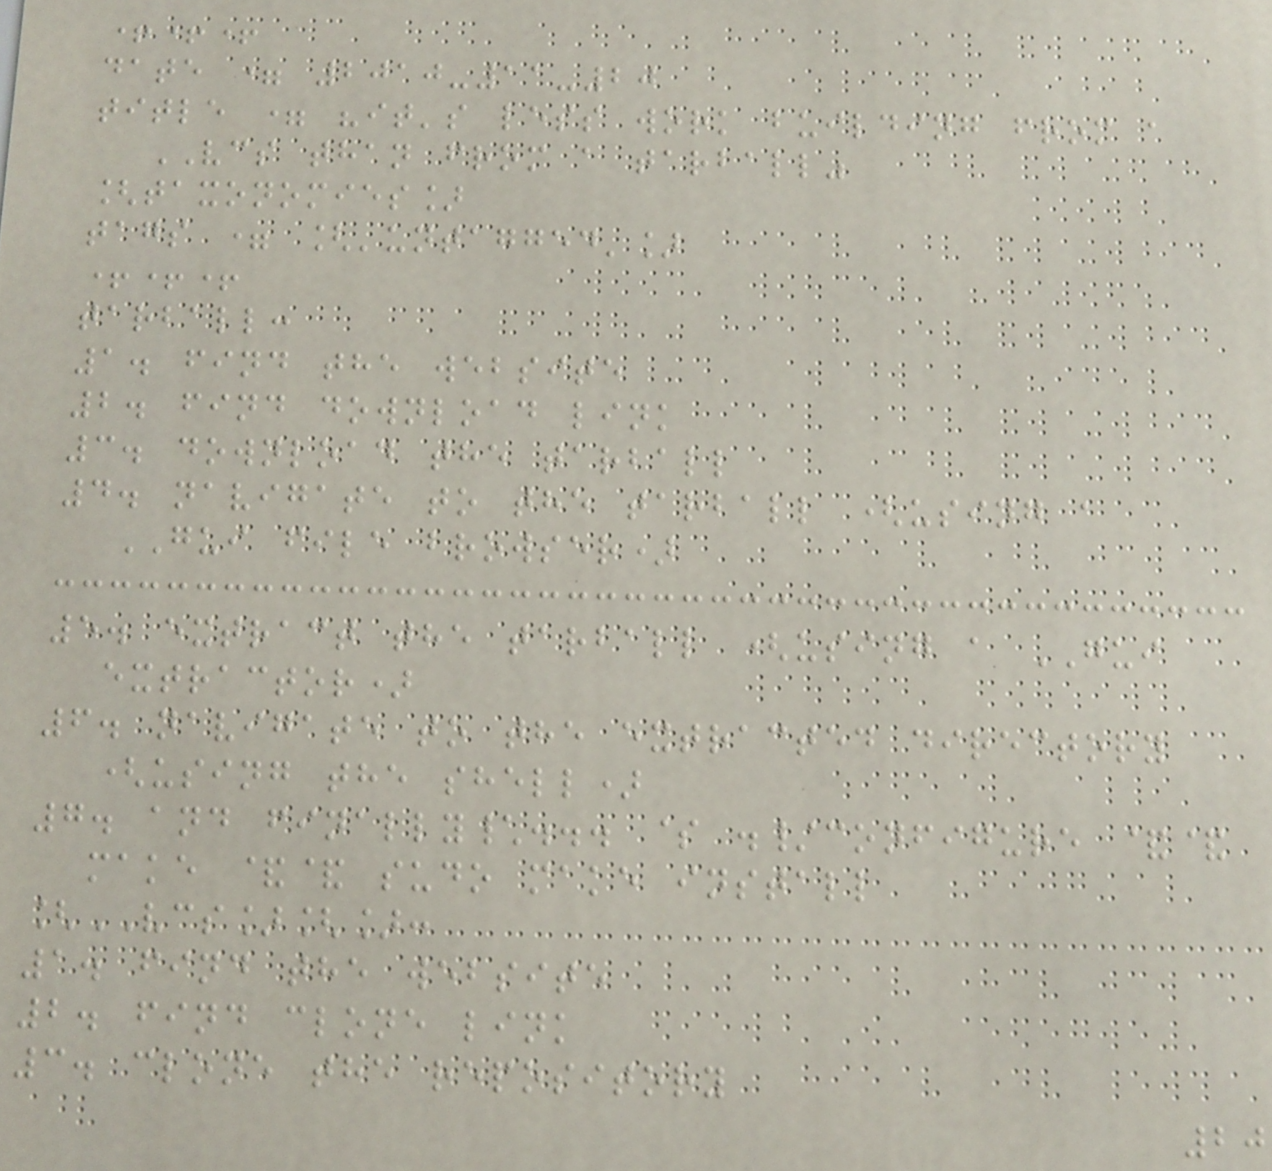+++
date = 2010-11-20
title = "it's less work building from a
VCS than from a tarball"
[taxonomies]
tags = ['untagged']
+++
tarball:
1. find the website
2. find download link
3. download the tarball
4. navigate to the tarball (using a
GUI file browser)
5. extract the tarball (using a GUI
extractor)
6. navigate to the extracted directory
(using the shell)
7. and finally\... $ ./configure &&
make && sudo make install
[VCS][]:
1. find the website
2. find clone link
3. clone the repository
20
